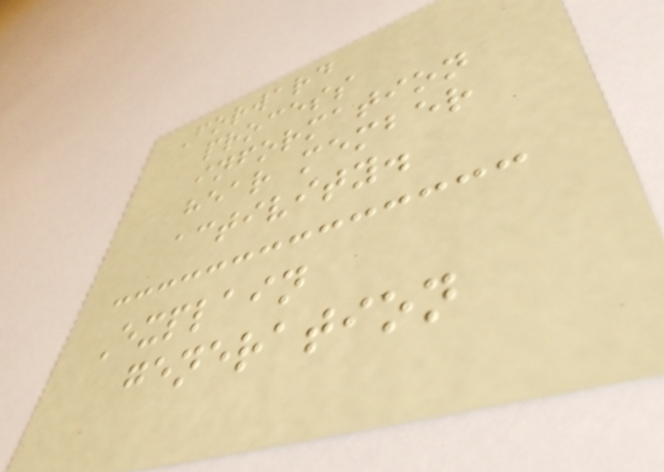Forward
process
information
hear member
activity.
Explain
generation
